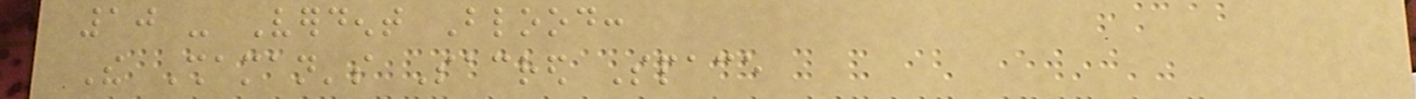10 - Verdent Blood:
The Shaman's Sacred Space
